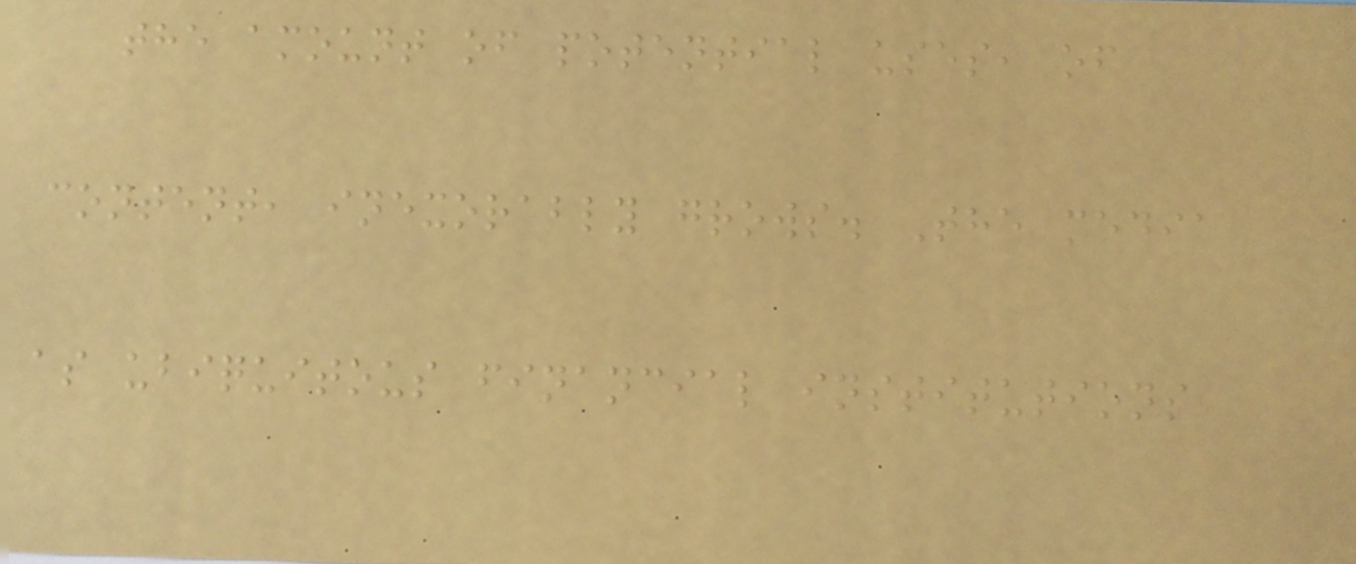the amount of potential uses, of
content, inexorably grows. The media
as ubiquitous financial institutions
